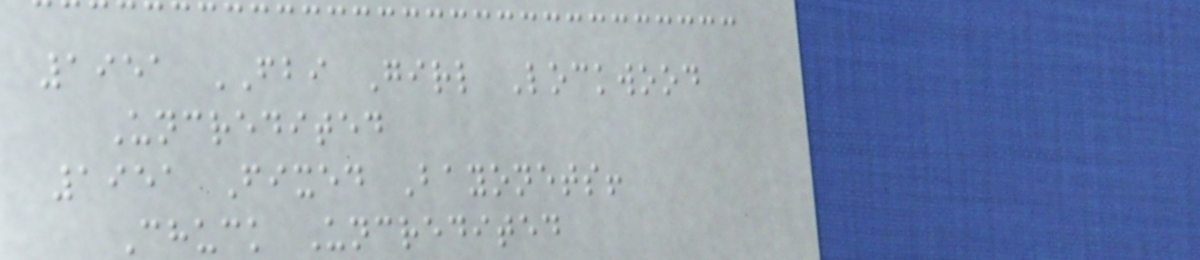1951 FBI Girl Lockwood
Uncredited
1951 Fixed Bayonets!
Chuck Uncredited
